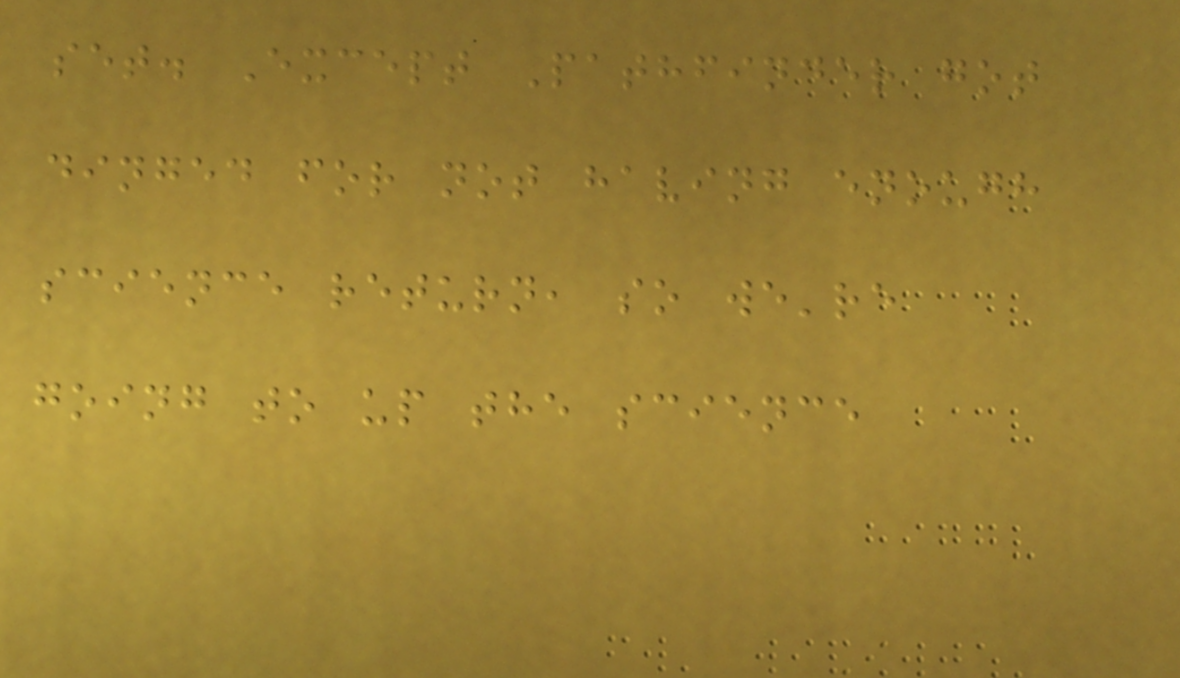set. Except Pathfinder got
dinged for not having enough
science return, so we're
going to up the science
